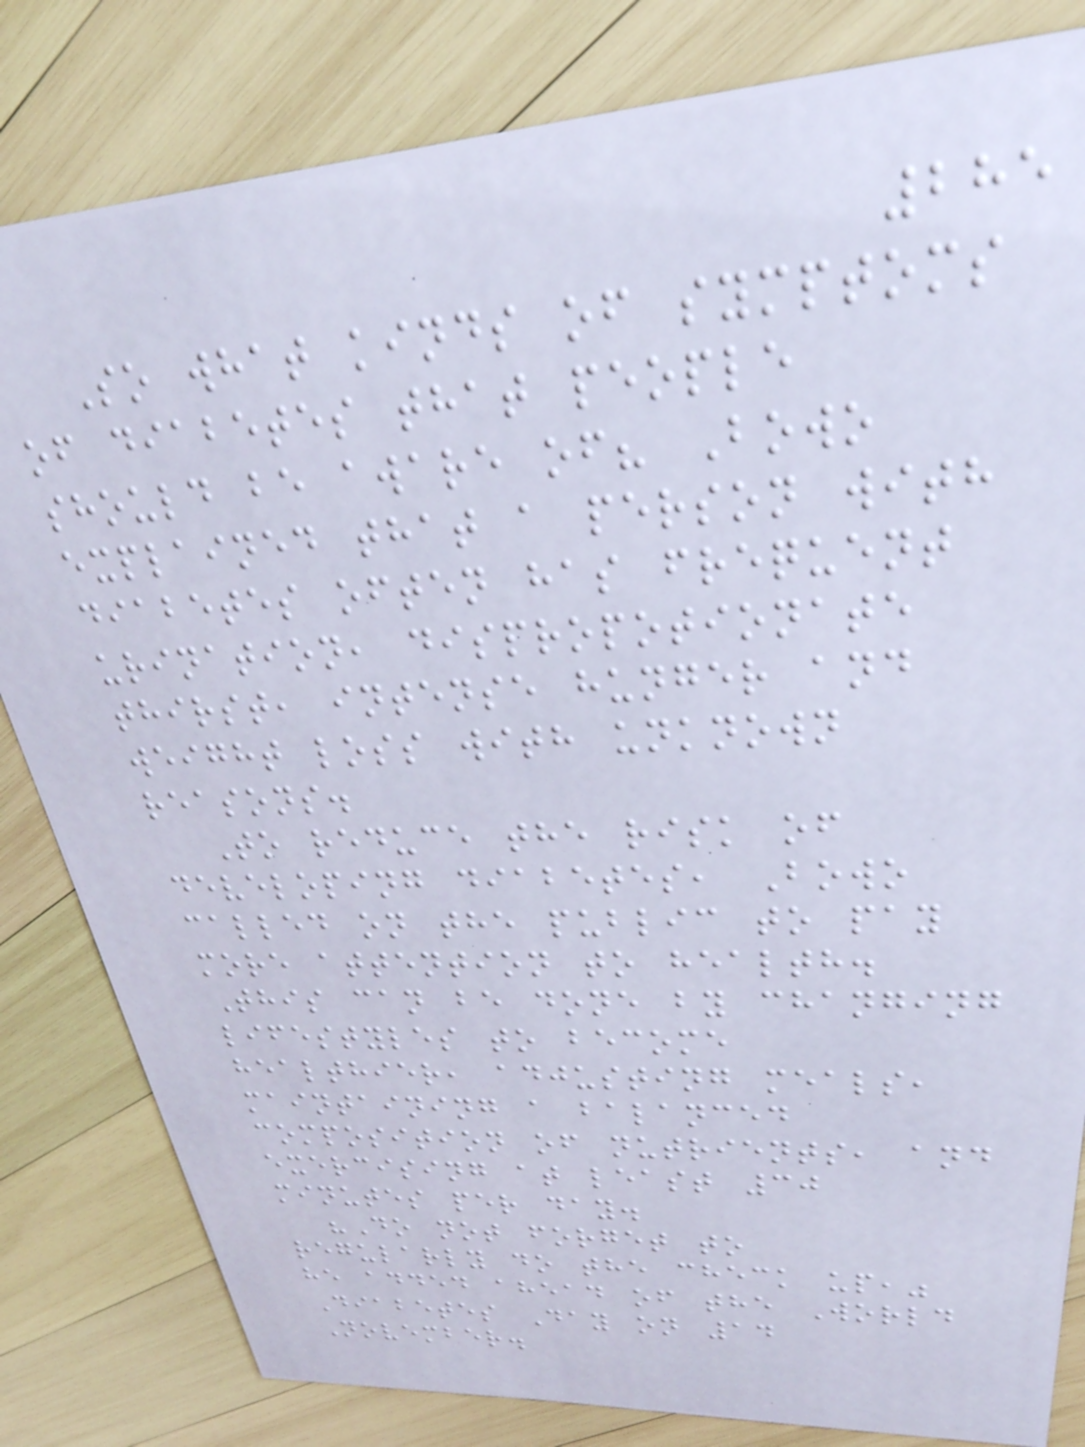285
So what kinds of symptoms
of diabetes that people
should be aware of? Bowo
explained that a person with
diabetes often has frequent
urination, dispropotionate
thirst, intense hunger and
weight loss with unknown
reasons.
To reduce the risk of
developing diabetes, Bowo
called on the public to pay
more attention to health.
This can be done by changing
lifestyles to become
healthier, adjusting meals,
maintaining a balanced
composition of nutrients, and
exercising at least 30
minutes per day.
"Do not forget to
regularly do the check up,"
he added ahead of the World
Diabetes Day on 14
November.
